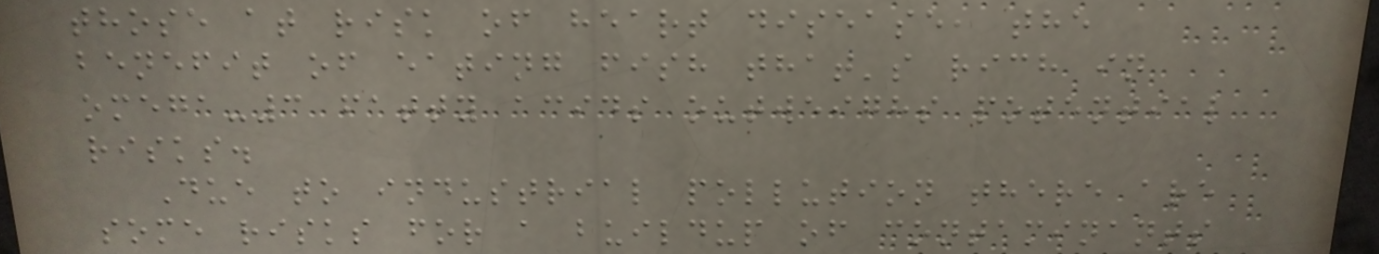those at risk of heart disease, the
benefit of eating fish that's rich in
omega-3 fatty acids outweighs potential
risks.
Due to industrial pollution there are
some risks for a buildup of contaminants
